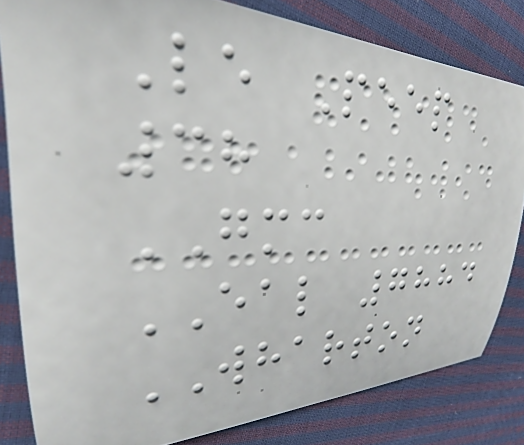Le Peep
38
GMC
EAL 7884
WHARTON
